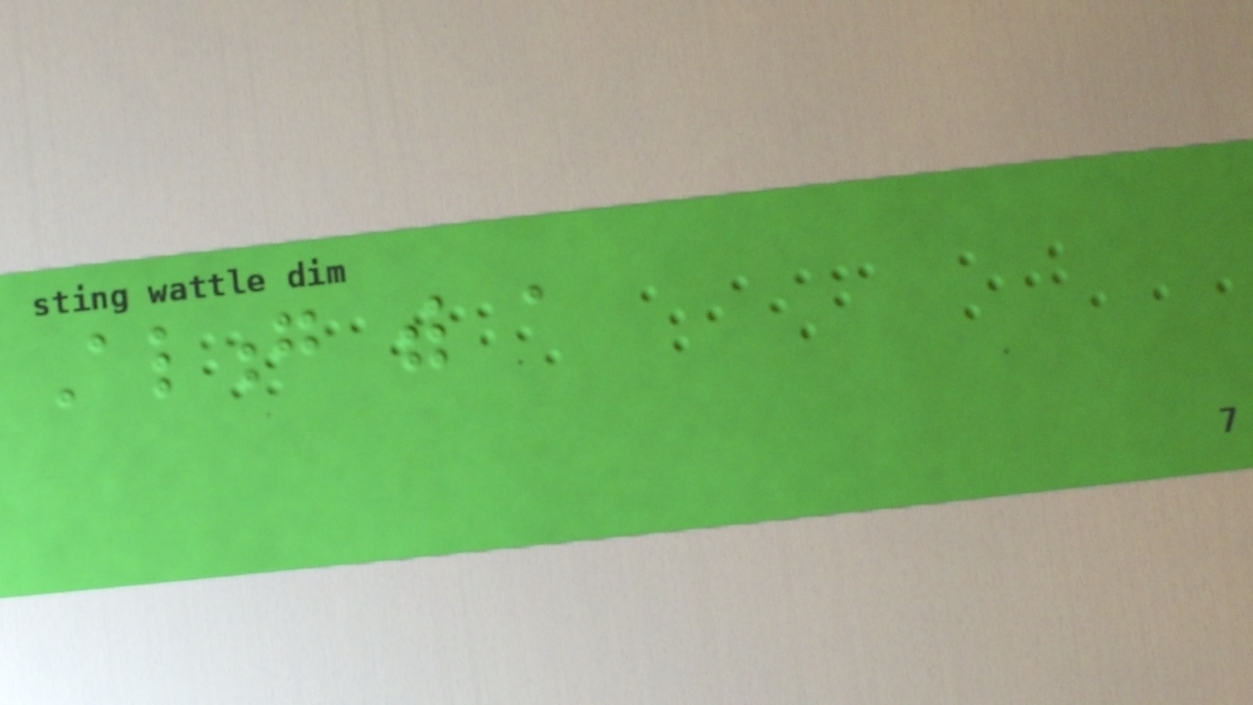Along with a
